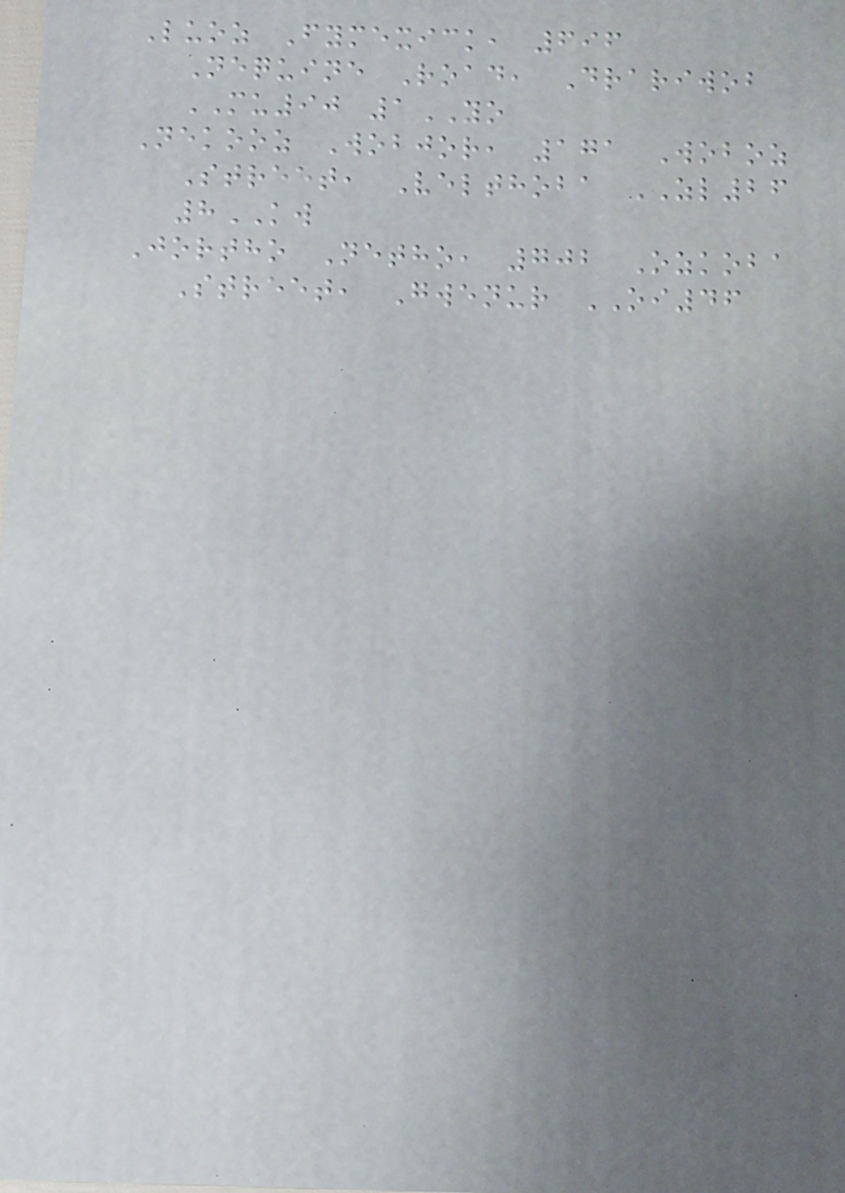Luoz Fymexick, 696
Nequine Road, Drariwob
MU90 1YO
Nekooz Wobjor, 171 Woboz
Street, Velthoba ZL26
8KW
Jortho Netho, 702 Ozkoba
Street, Gwenur OI46
